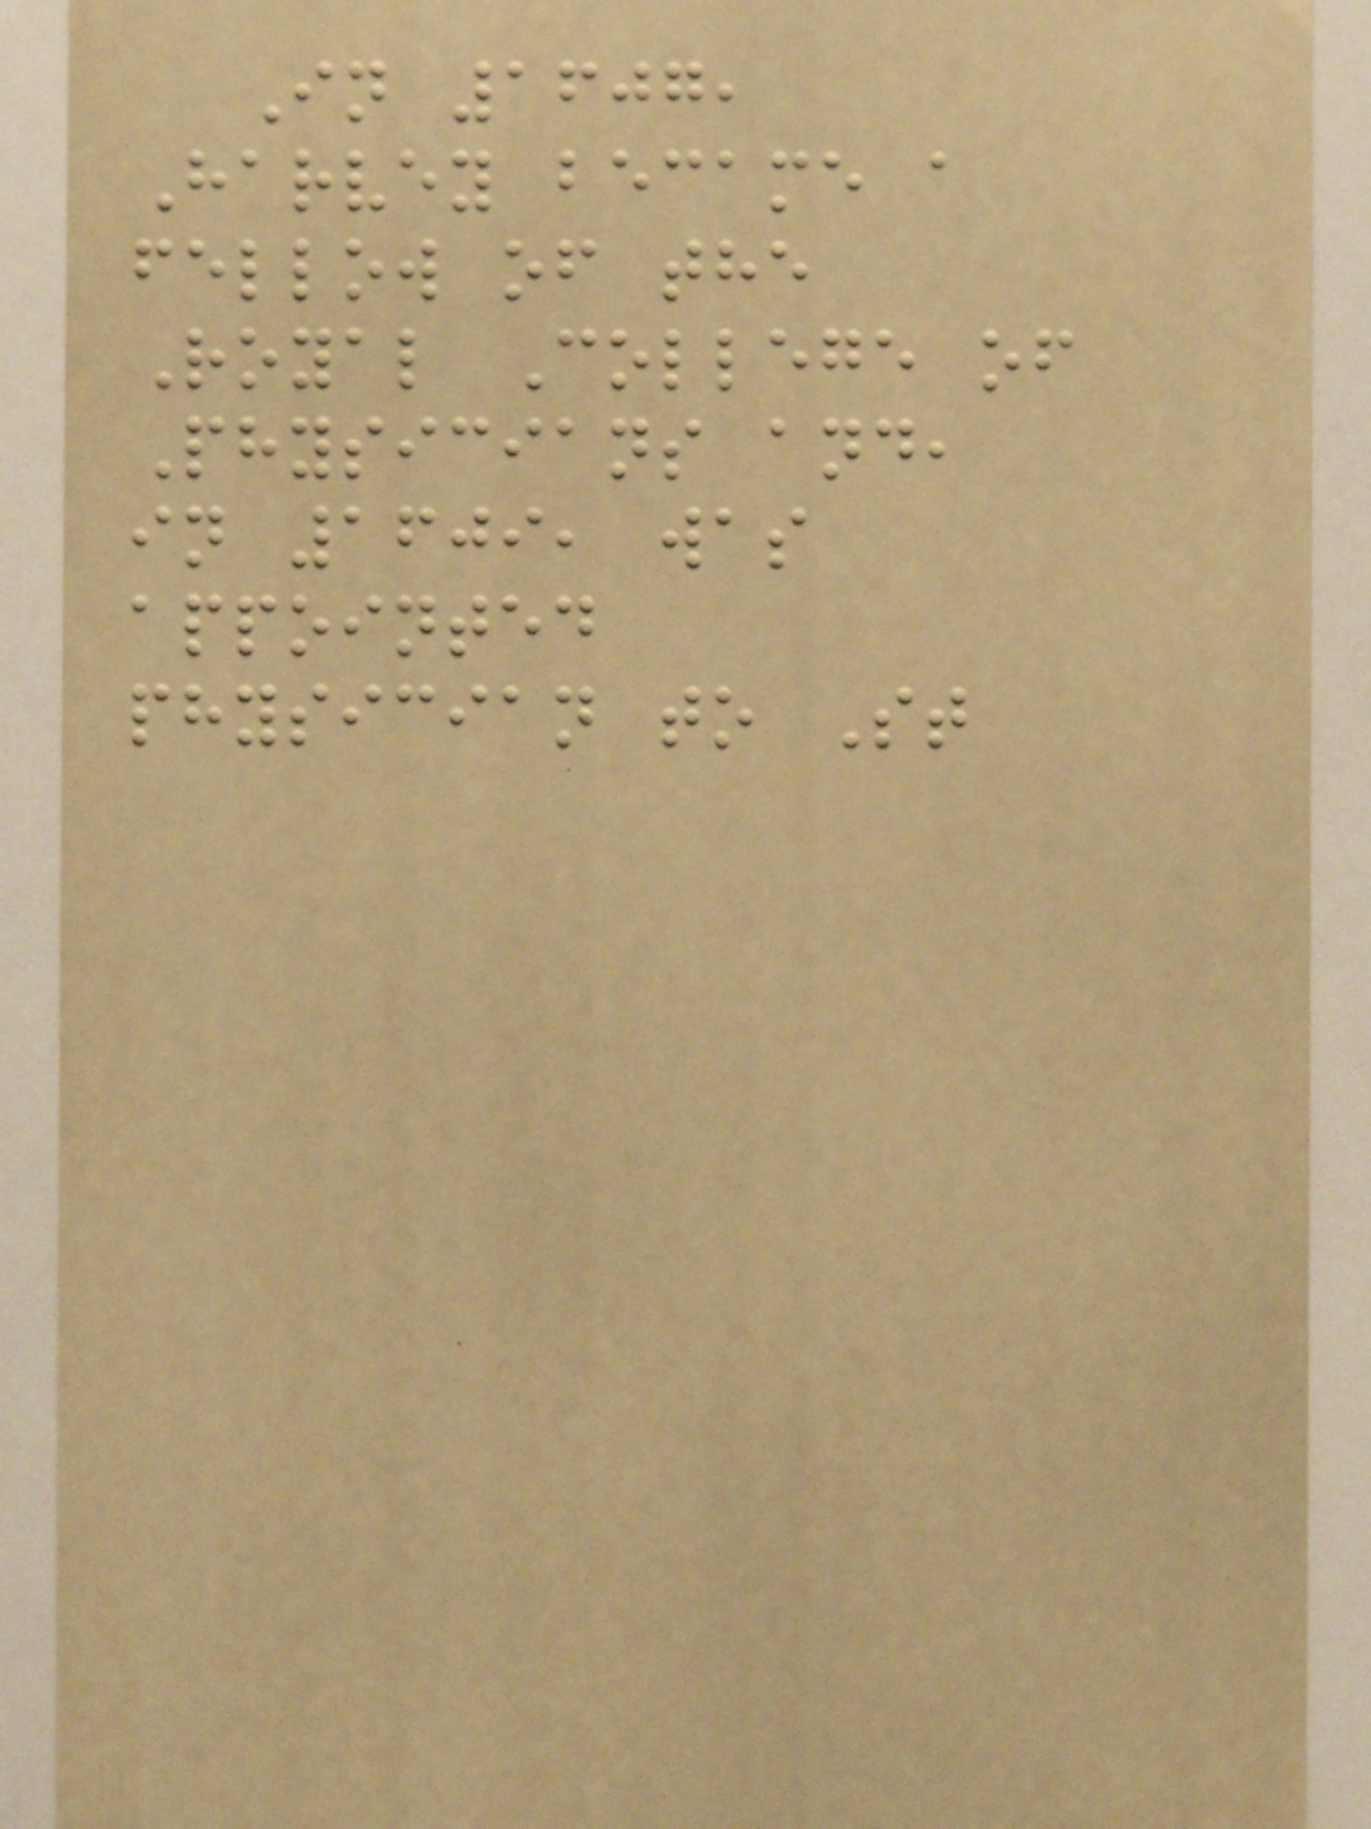In 1607,
Harvey became a
fellow of the
Royal College of
Physicians and,
in 1609, was
appointed
physician to St
